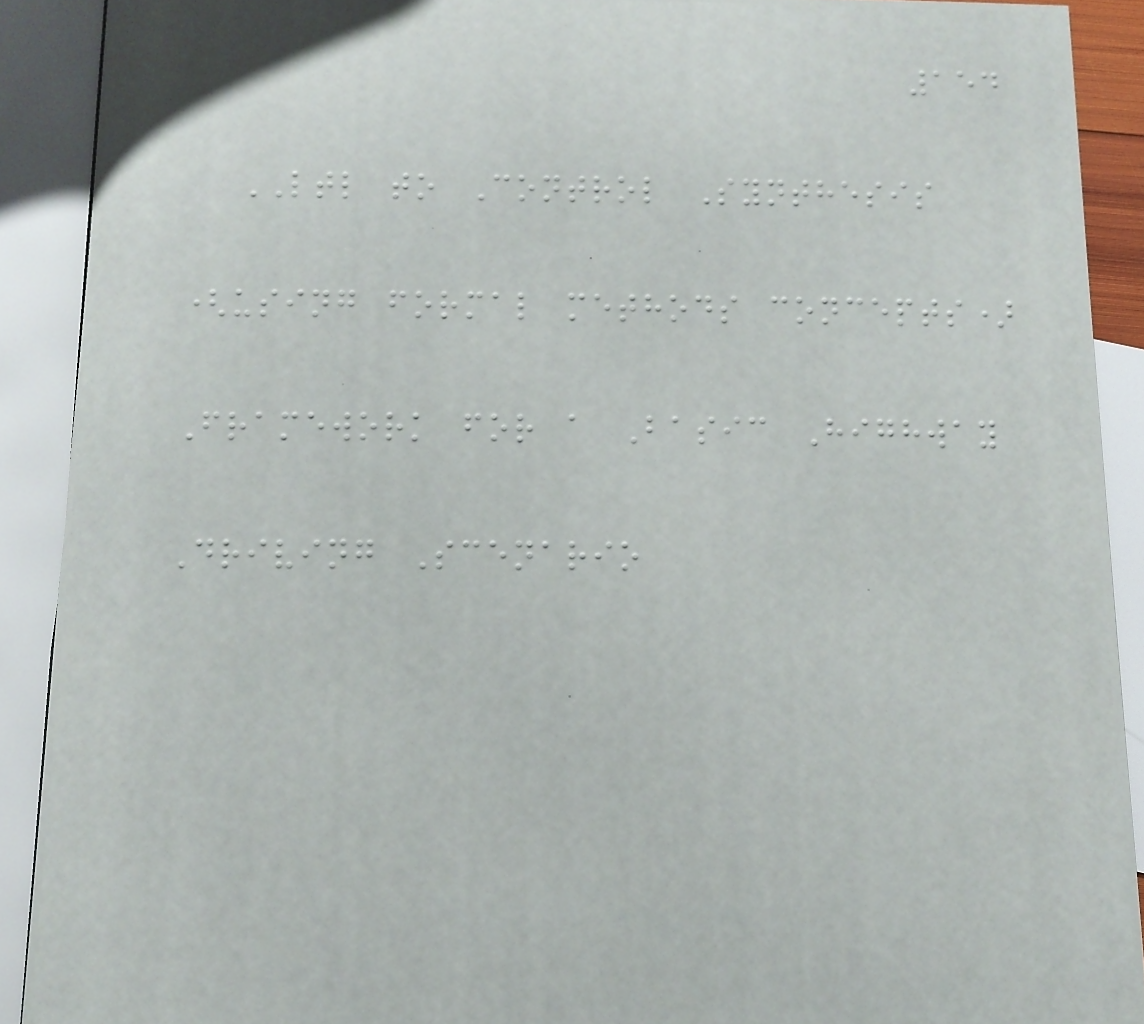154
LTL to Control Synthesis
(using formal methods concepts)
Framework for a Basic Highway
Driving Scenario
